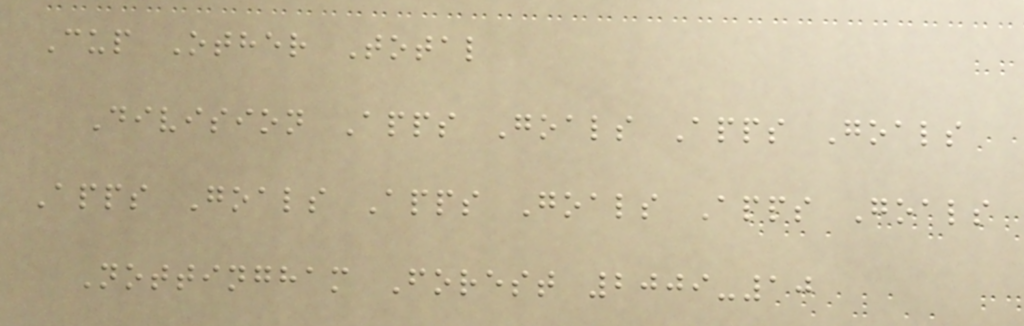Cup Other Total
Division Apps Goals Apps Goals
Apps Goals Apps Goals Apps Goals
Nottingham Forest 2009-10
